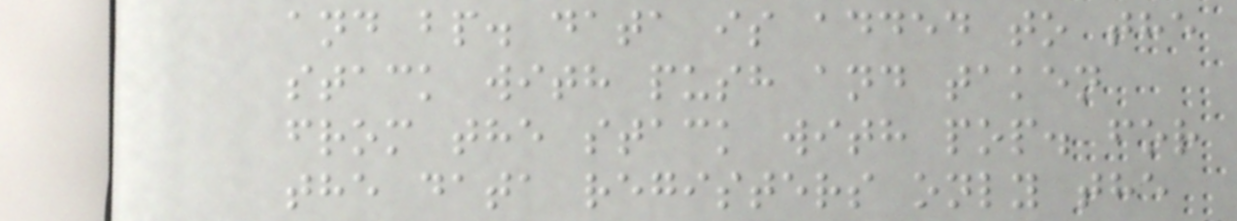and bp. data is added to the
stack with push and taken
from the stack with pop. for
the data registers only the
